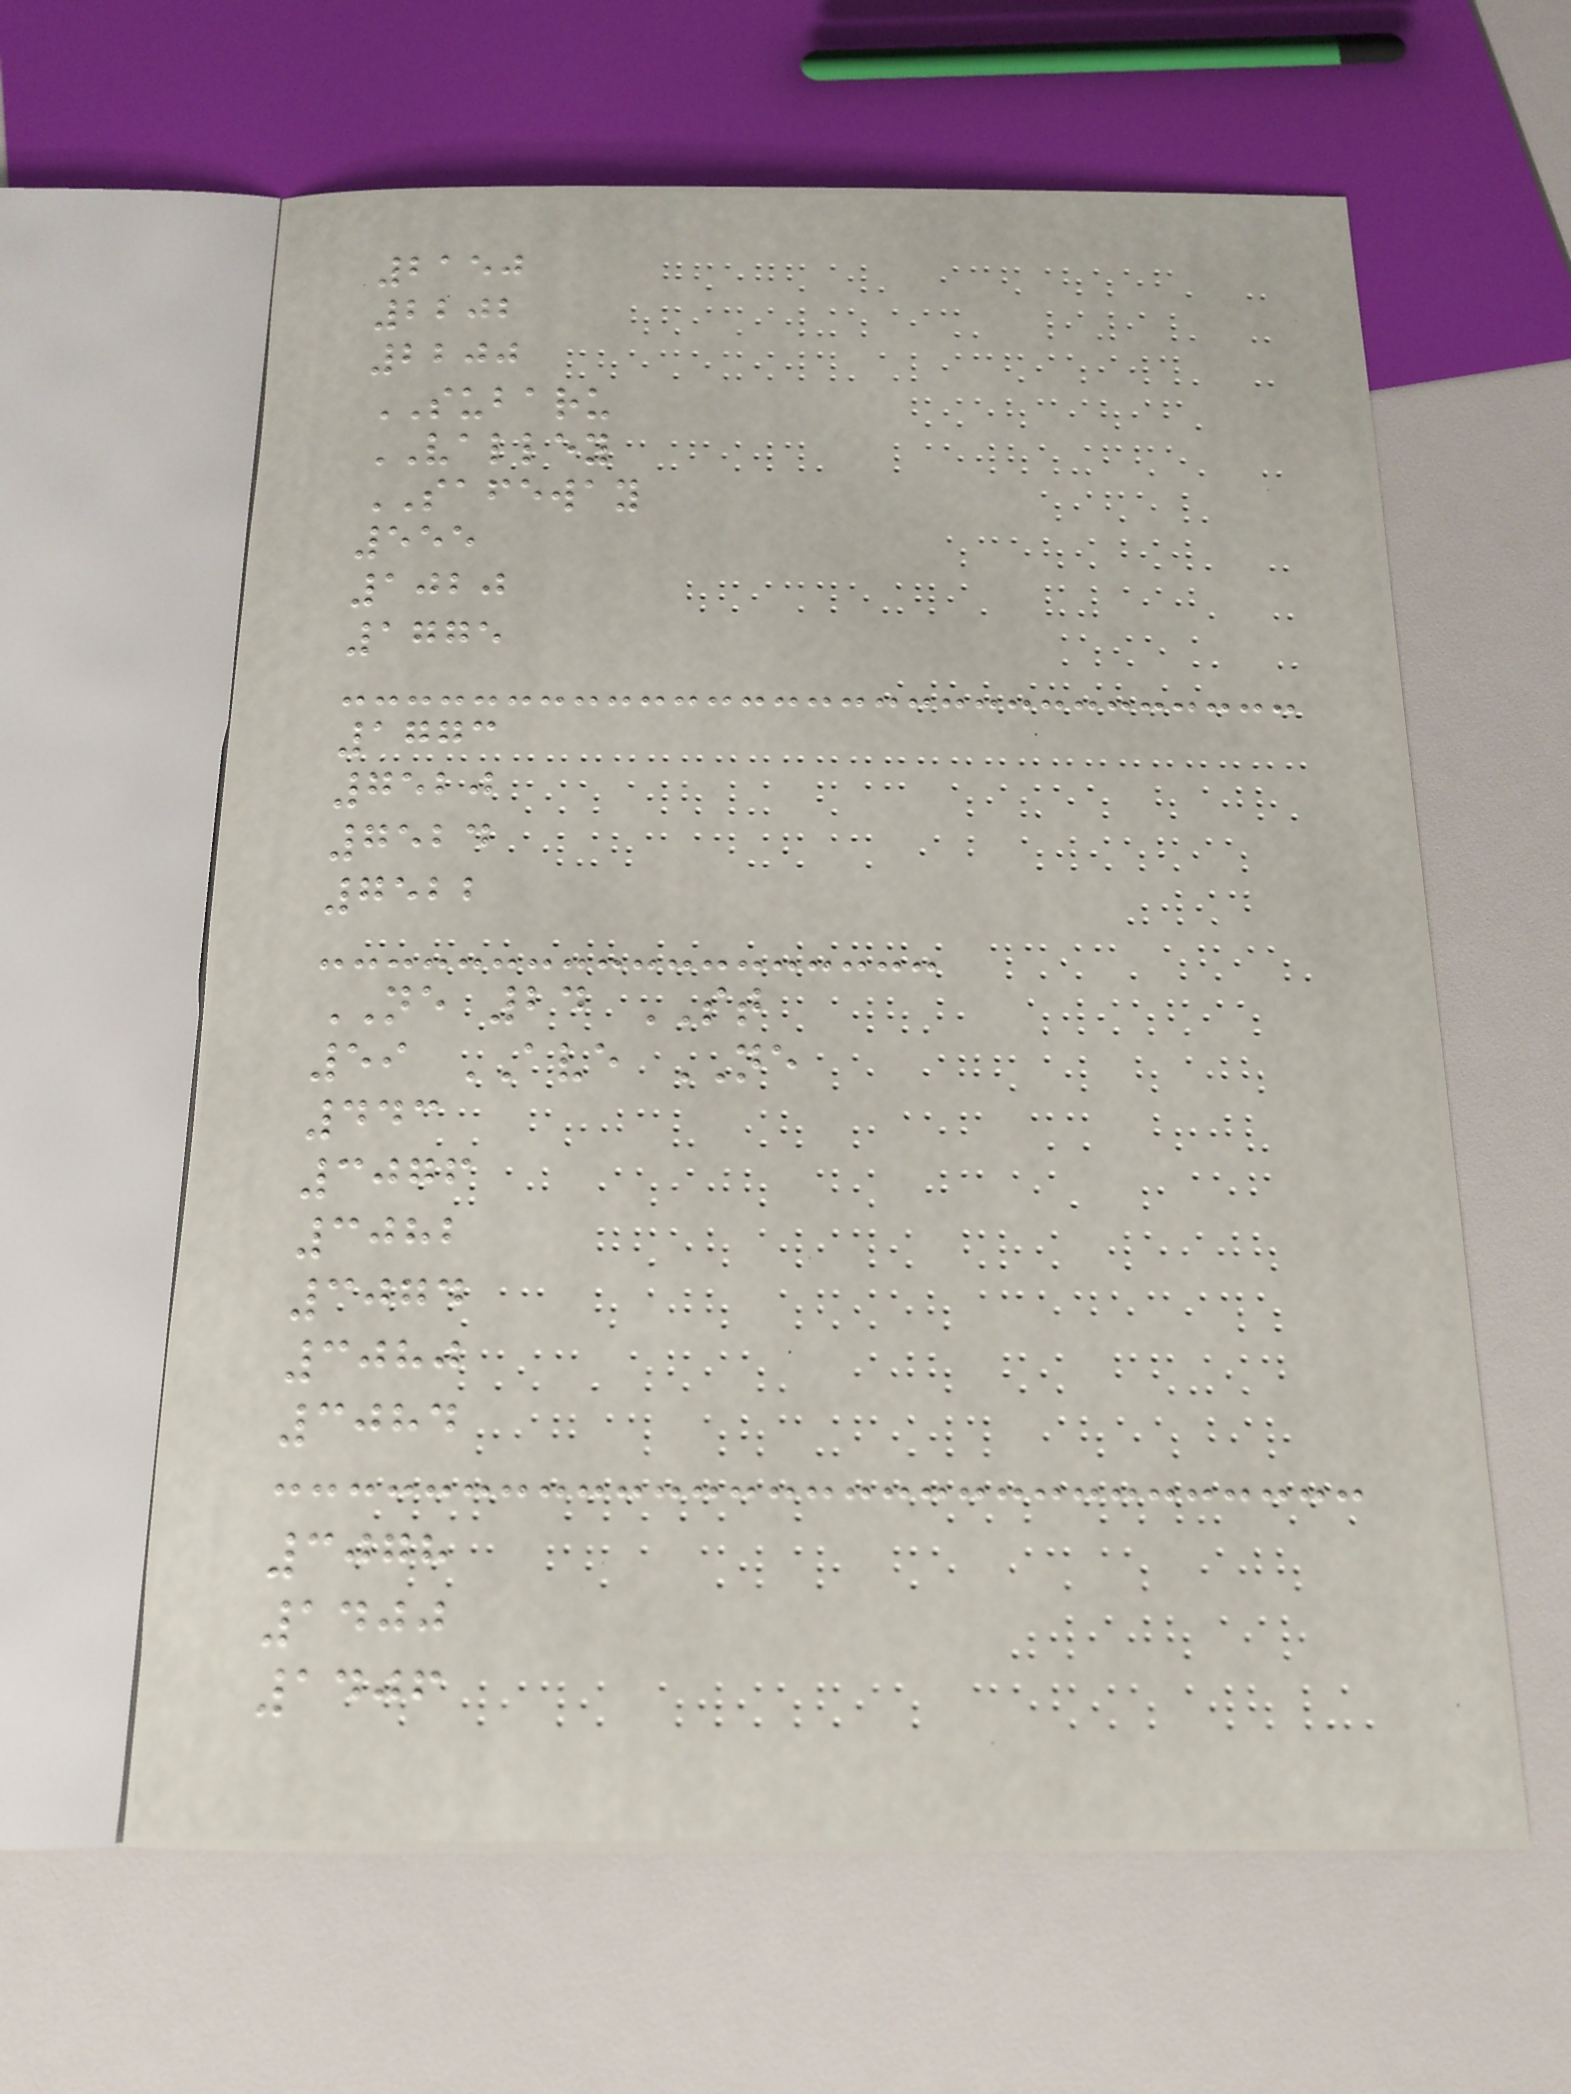2150
2202
2200
SUBARU
VALLEY
SAFEWAY
555
1020
1775
1773
7520
7524
7522
NE 24 ST
59 AVE NE
443
3076
3082
3074
3080
3084
3078
1400
1406
